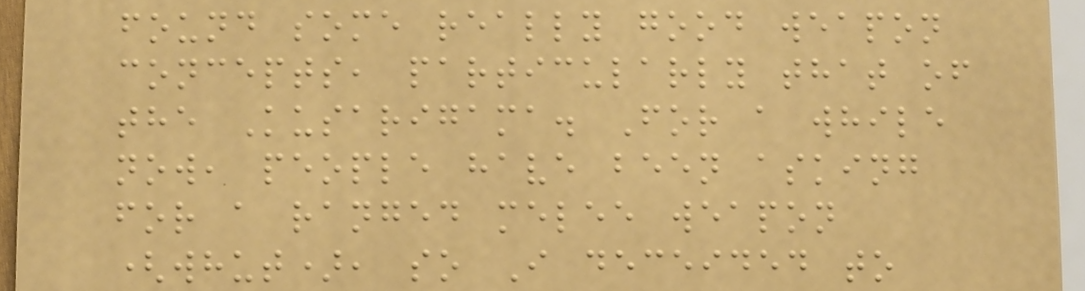found some really good weapon
concepts, particularly that of
the Kusarigama. For a while
now, people have been asking
for a ranged melee weapon
(whut), so I deceided to
